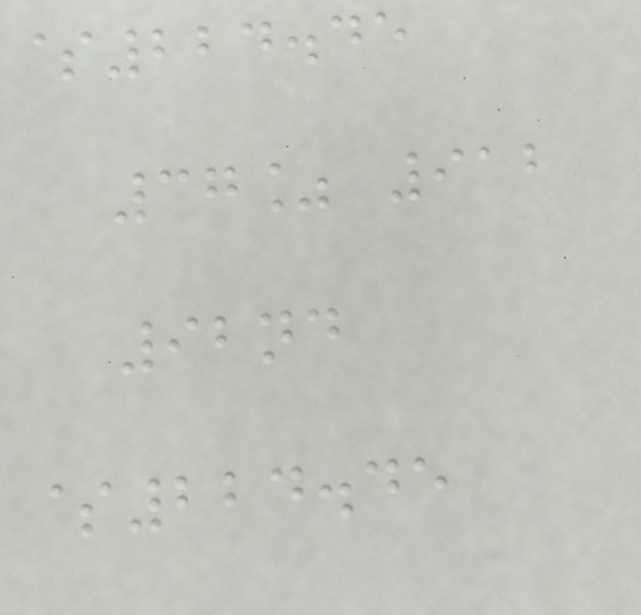$224.45
37% 912
92nd
$224.45
